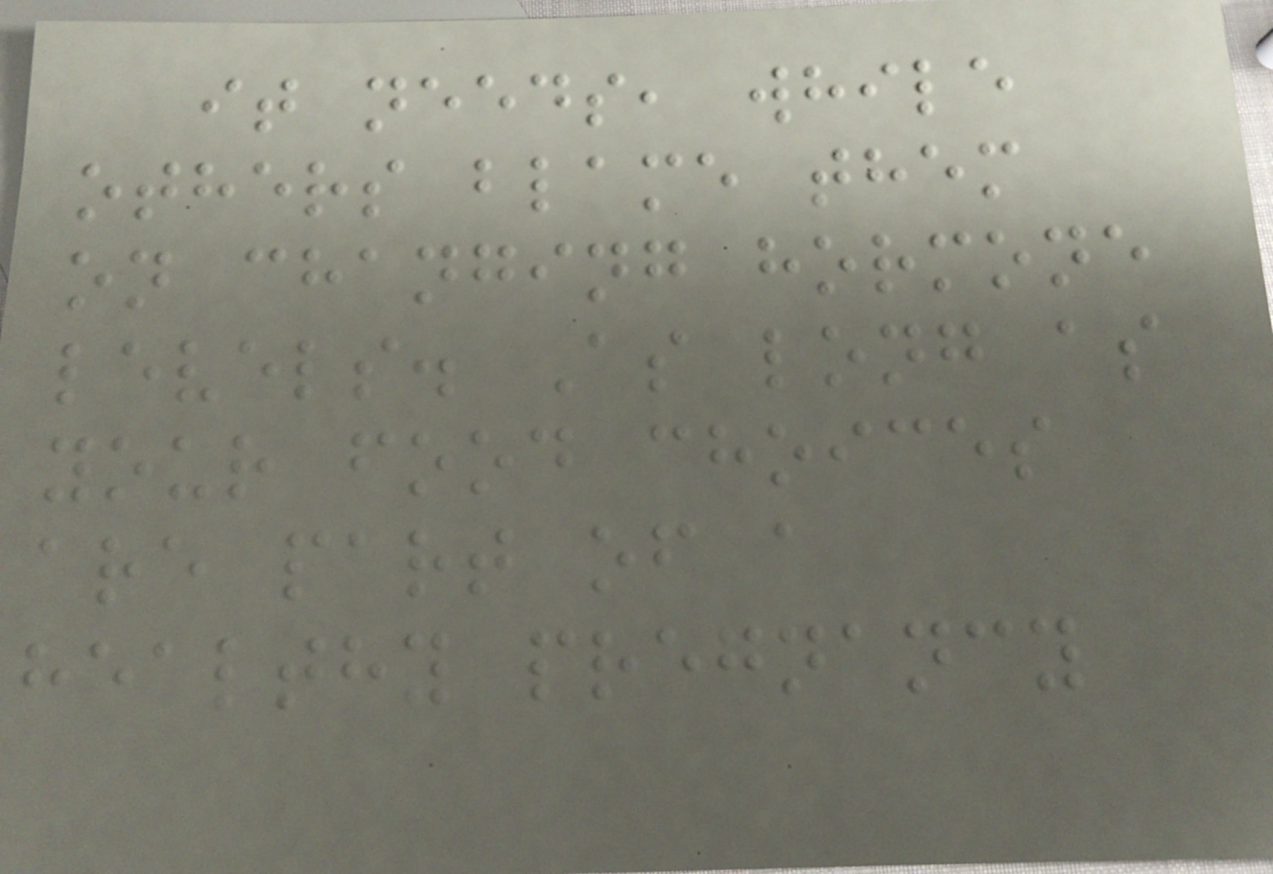it needs, while
others blame them
on changing hormone
levels. As long as
your food choices
are part of a
healthy pregnancy
